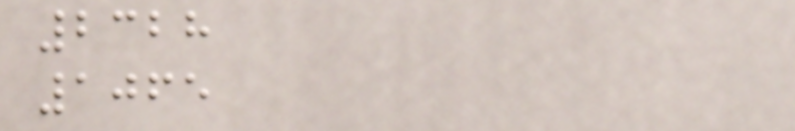2328
1065
